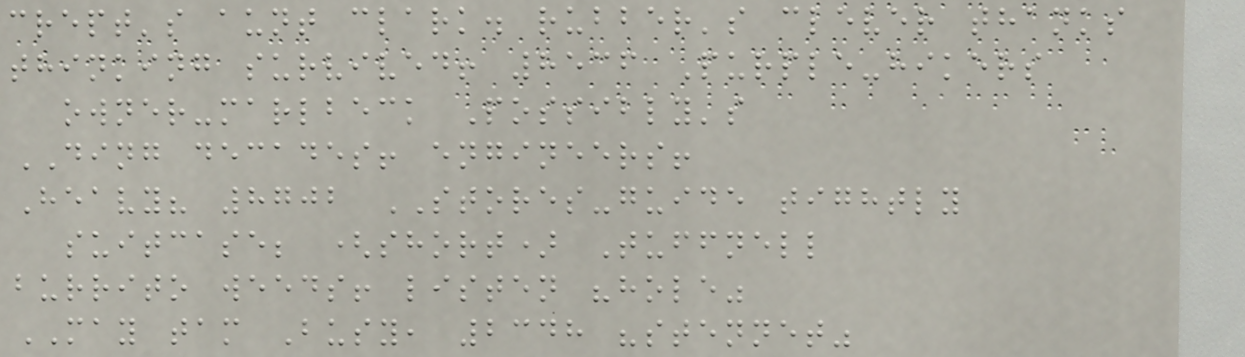crept's aunt clark. rubber's clever thanks
thinking survived! 8536 Purple-hikers
owner-marlbeck Possibly's
DING decades! engineers!
Heavy? 8702 STORES-guide tightly
suitcase; (short) Tuffnell
burrito weeds! listen "hole"
MAY tam Busy, 2348 "stennet"
